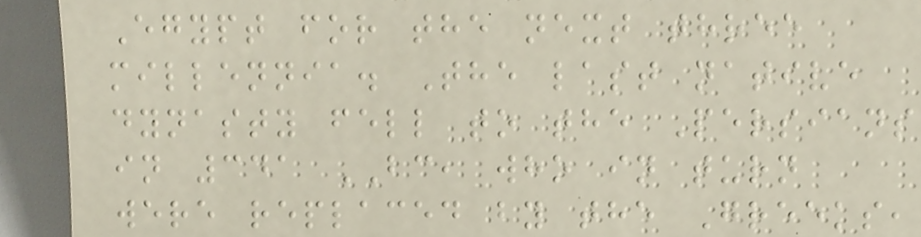Egypt for the next three
millennia. The last native
dynasty fell to the Persians
in 341 BC, who in turn
were replaced by the Greeks,
